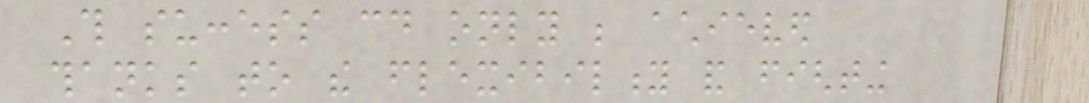This success could only be achieved
thanks to the flexibility and fighting
